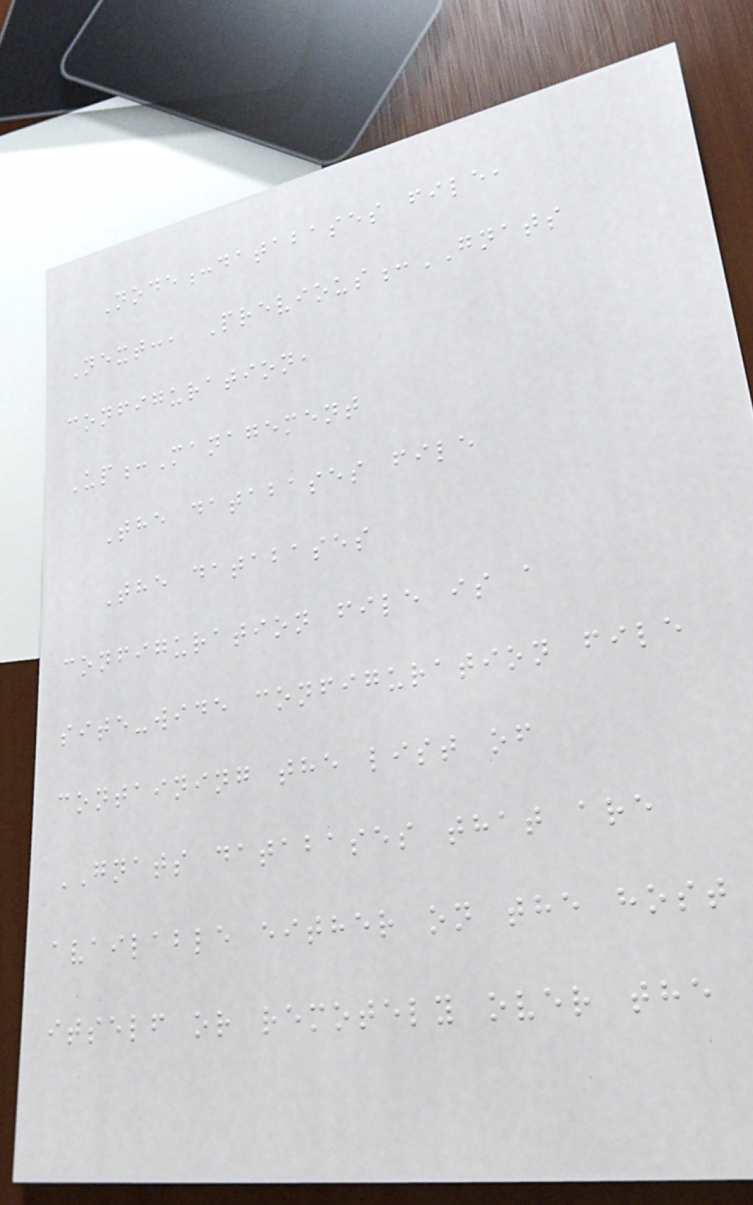Node:databases file,
Next:, Previous:GNATS
configuration,
Up:Management
The databases file
The databases
configuration file is a
site-wide configuration file
containing the list of
GNATS databases that are
available either on the host
itself or remotely over the
